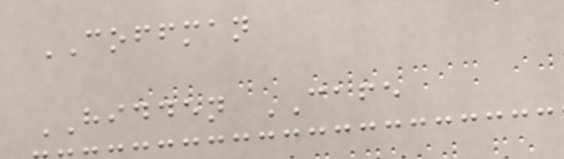COFFMAN
HIDDEN CAFE
